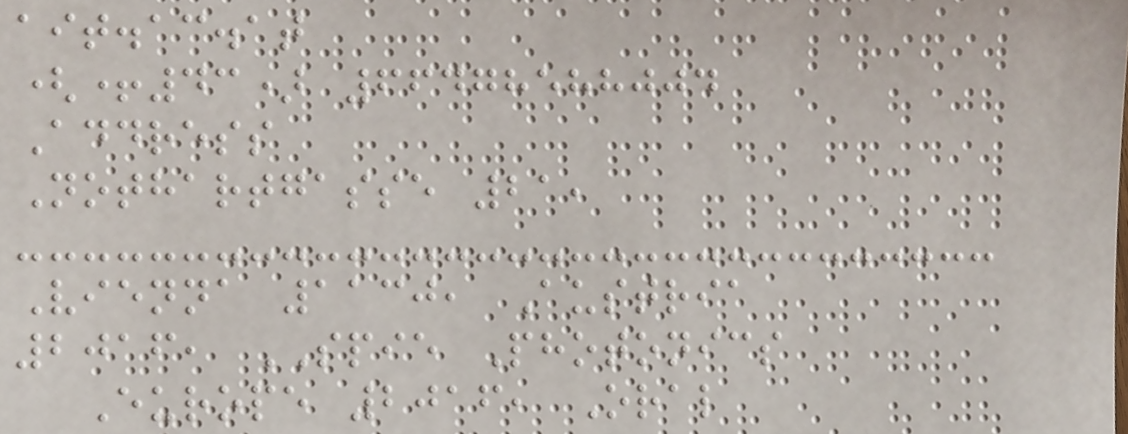ait.ac.at
(+43) 66478588004
Address
Nothartgasse 21,
Vienna 1130, Austria
2016, SPIE Photonics
Europe 2016, Oral
